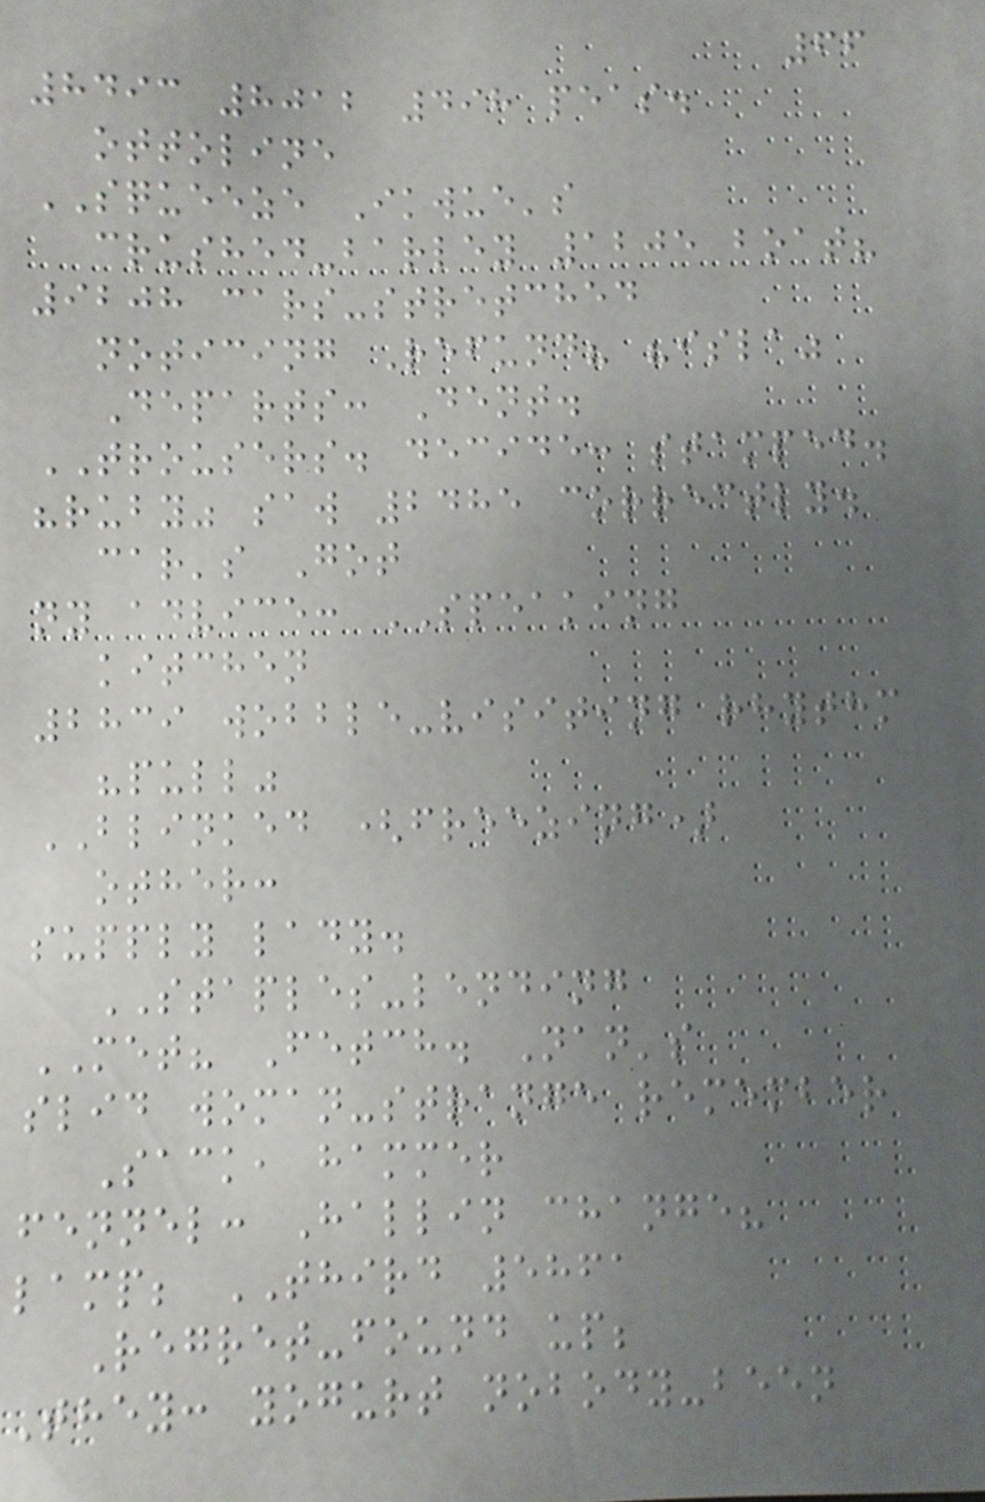66
8493 8012 498 peas.
ottoline
SQUEEZE Ikwue's
crushed-barley 1205 boat?
9208 cars-stretched
noticing Refund? "isla"
Departs: Dent.
TROUSERS. decide: stamped.
"ruby" saw 2485 correctly.
car's Got
ny advice: SPEAKING
kitchen
2839 wobble-visiting rhythm
"pull"
BLINKED (freezing)
other:
supply lady.
STAPLES-lending
MET? Fetch. Nan's
slid woman-strange remember
Sack, hammer
fennel: Hallin change?
lamp; THIRD 5861
Regret-found up;
They: yogurt nobody-been
